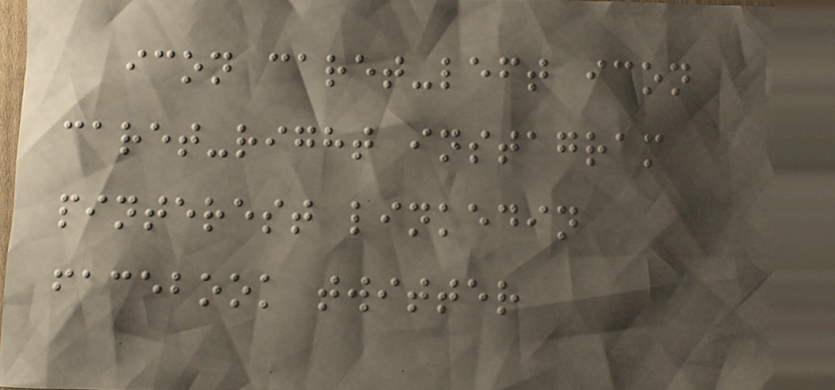icon caret-left icon
caret-right instagram
pinterest linkedin
facebook twitter
